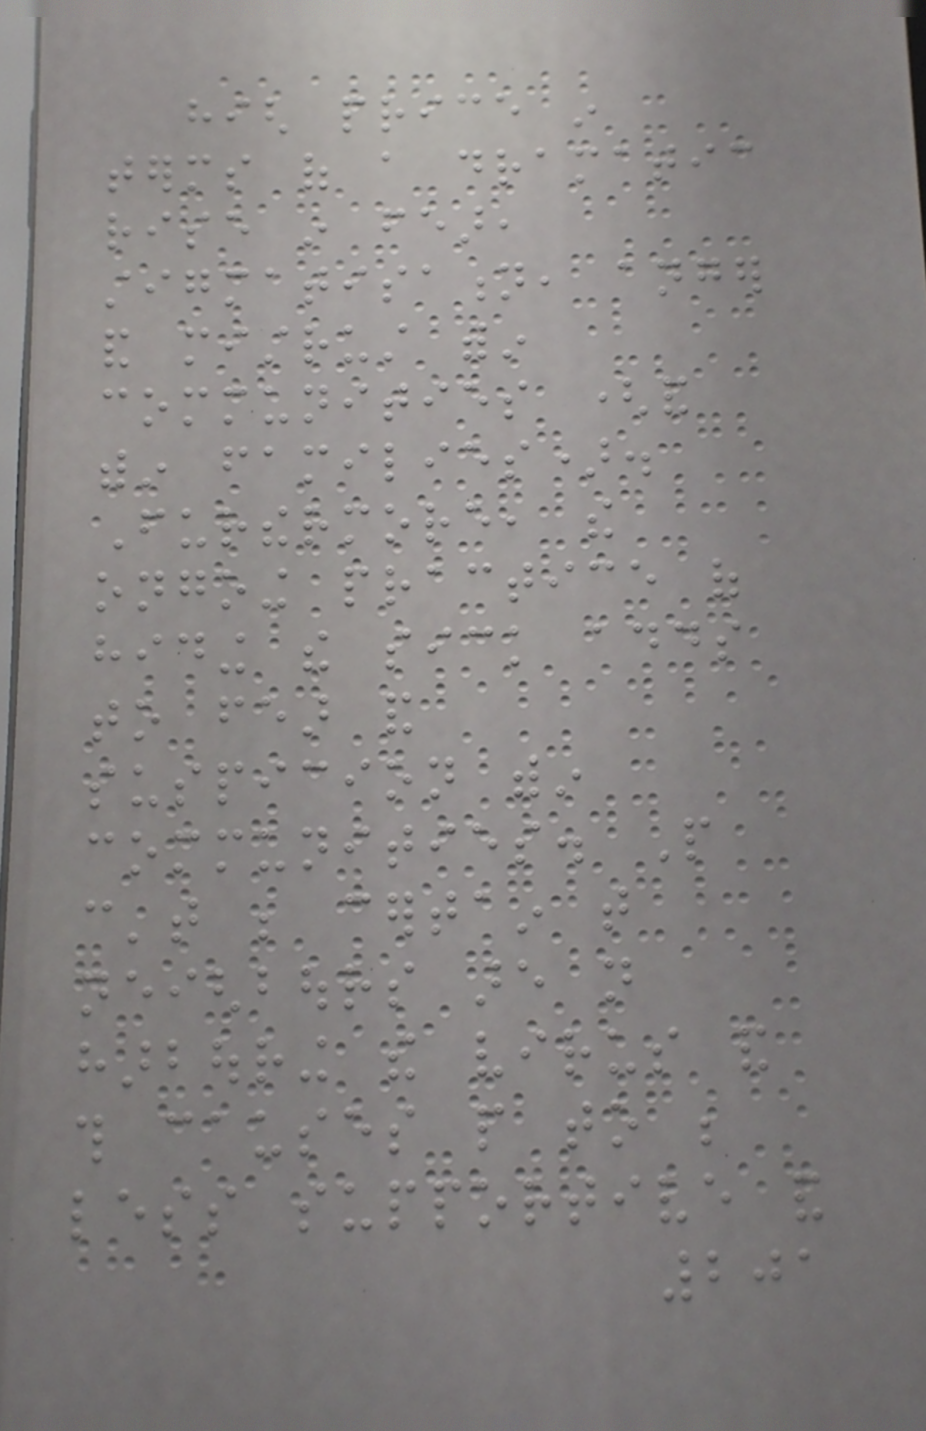high price in
terms of a dramatic
rise in fear,
stigmatisation, anger
and mistrust within
communities (and
within families).
Furthermore, the
ongoing practice of
hiding the sick adds
to fear and
suspicion within
communities. People
can't be certain that
neighbours are not
harbouring the virus and
this causes people to be
less supportive and
201
